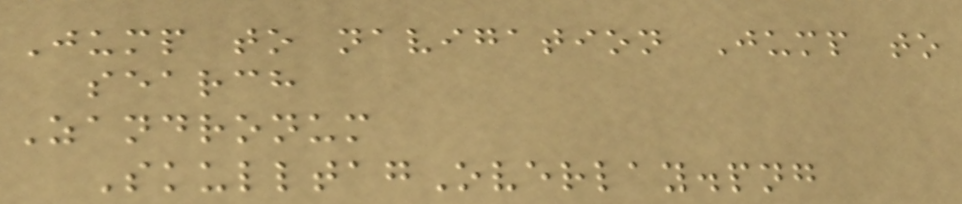Jump to navigation Jump to
search
Zandronum
SkulltagOverlay.png
